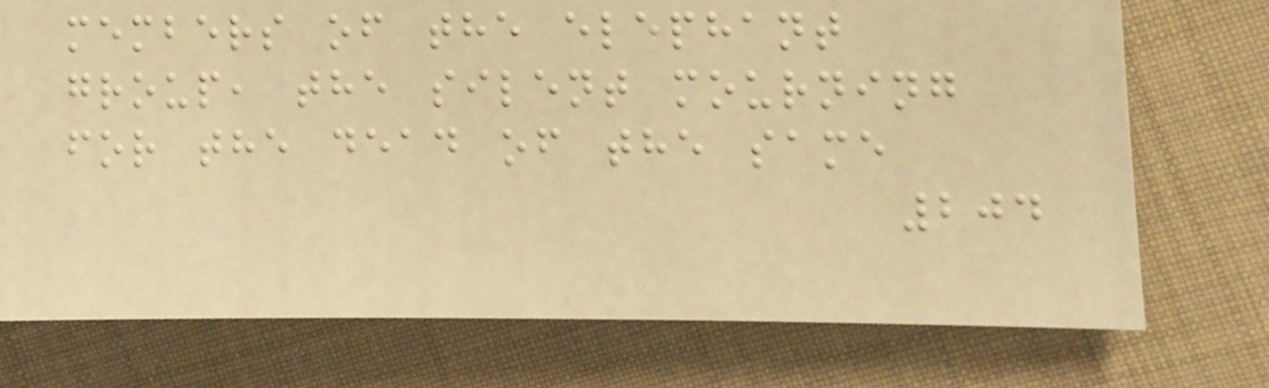members of the elephant
group, the silent mourning
for the dead of the same
204
